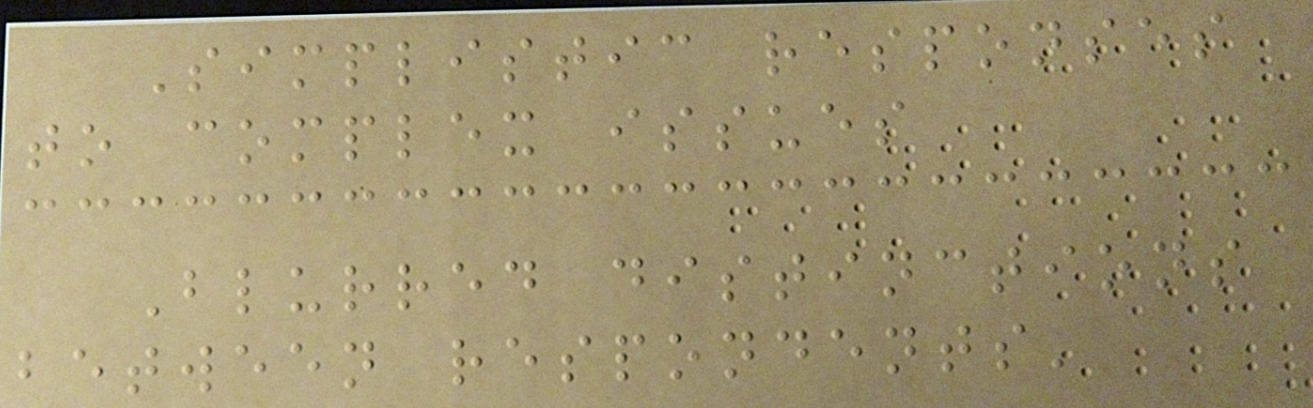Simplistic responses
to complex issues
Blurred distinctions
between respondents'
